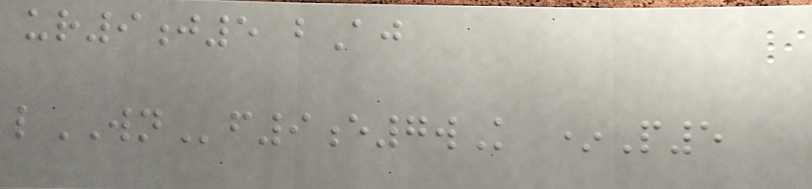ur9j5 bAj
lWNf9e7wK *P5
